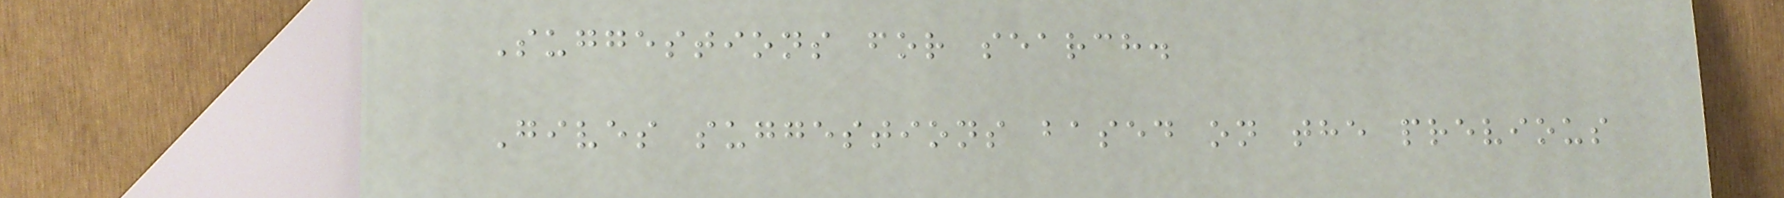Suggestions for search.
Gives suggestions based on the previous
